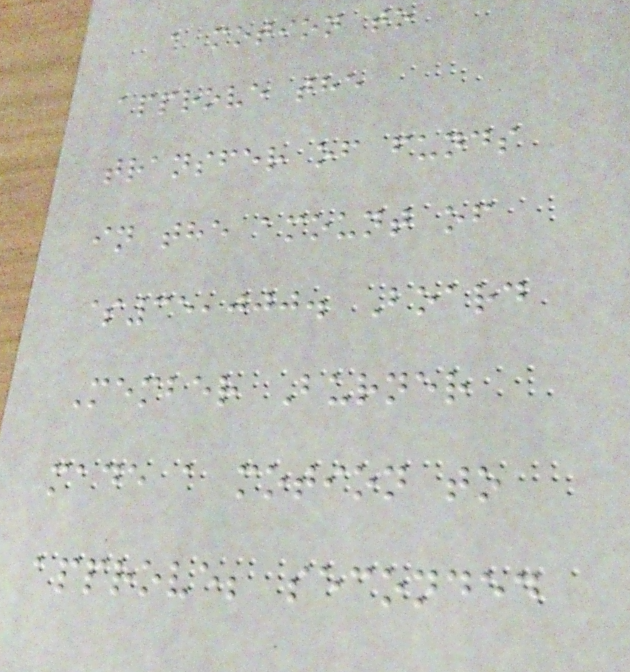a motion to
approve the
transfer of funds
in the amount of
$35,000. Board
Member Burner
made a motion to
approve; seconded
